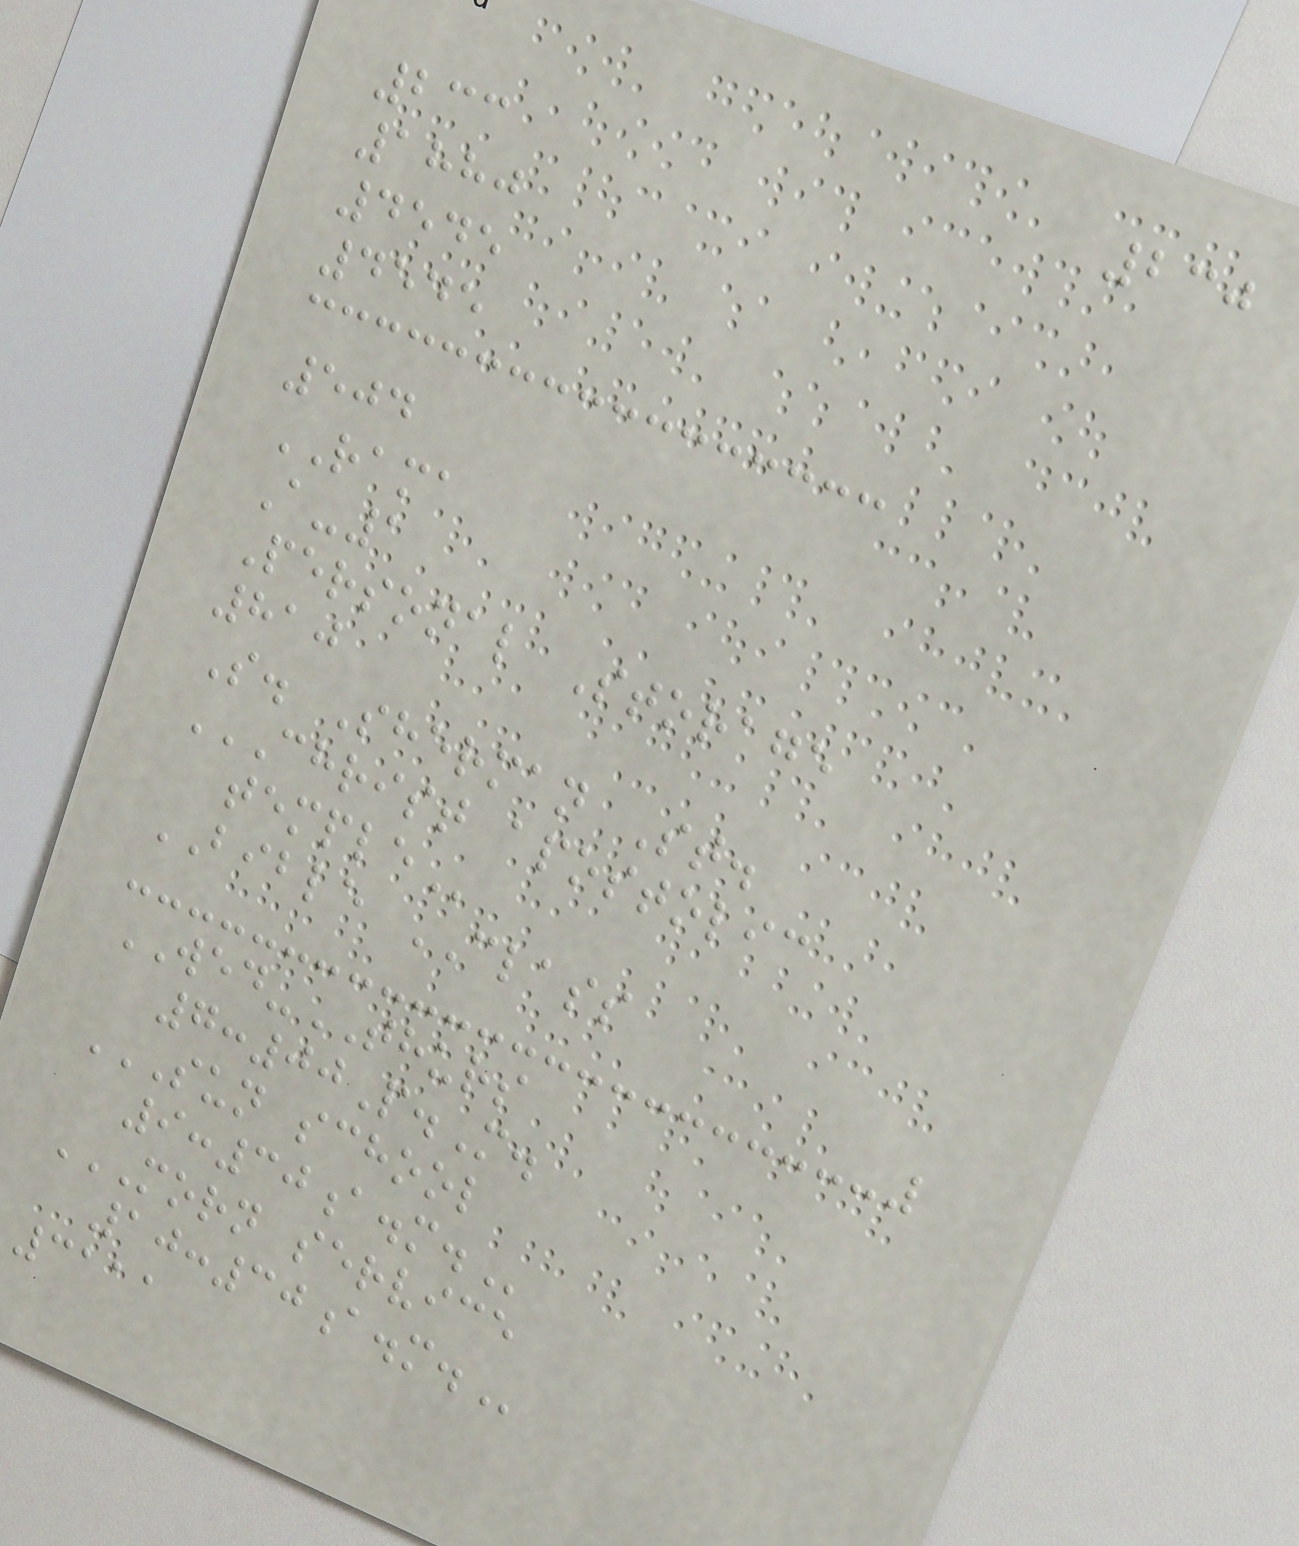230
233
1880
4545
4545
504
RAMA
A-1
Personal Storage
810
S. Sherman St.
CHRIST APOSTOLIC
TEMPLE
BIBLE CLASS
WED-THURS
7:00P.M.
SUN SCHOOL
9:30A.M.
MORN SERVICE
10:30A.M.
3111
